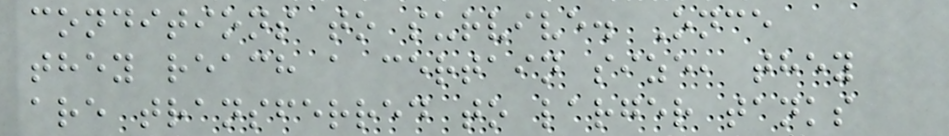conditions to survive. Once
they reach a certain size, they
are transferred to larger tanks
